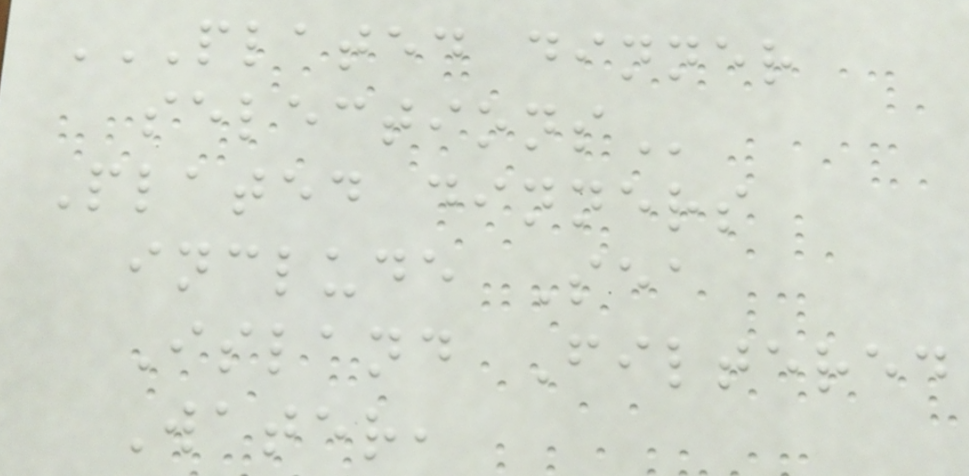PLATED DINNER
SELECTIONS
Plated dinners
include Sea
Island Filtered
Water,
